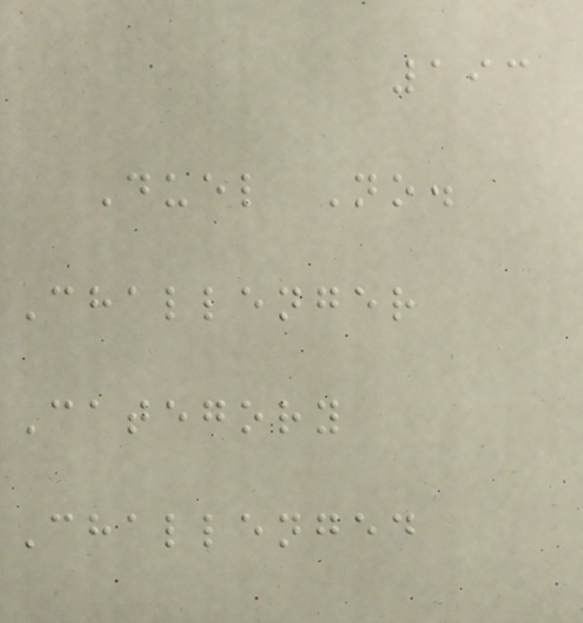193
Duel No.
Challenger
Category
Challenged
